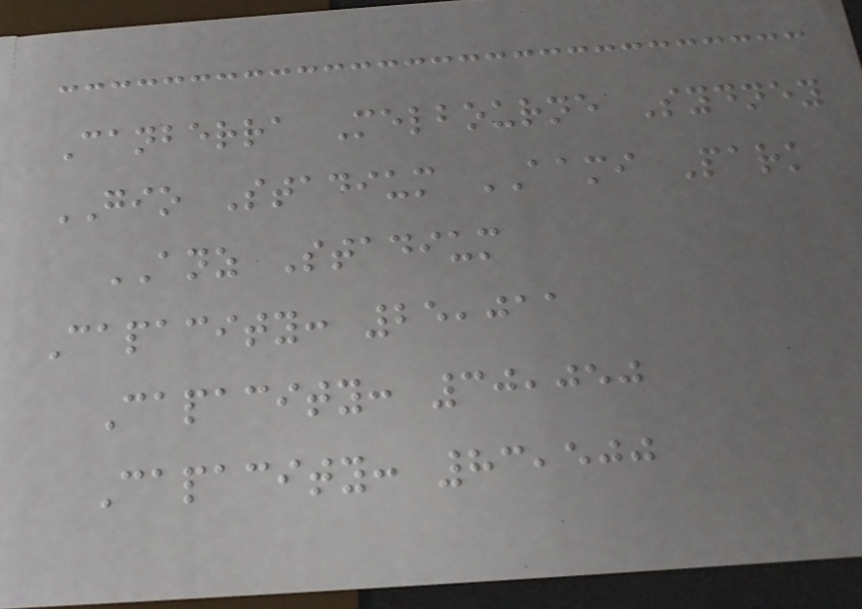Canberra Melbourne Sydney
GIO Stadium AAMI Park
ANZ Stadium
Capacity: 25,011
Capacity: 30,050
Capacity: 83,500
